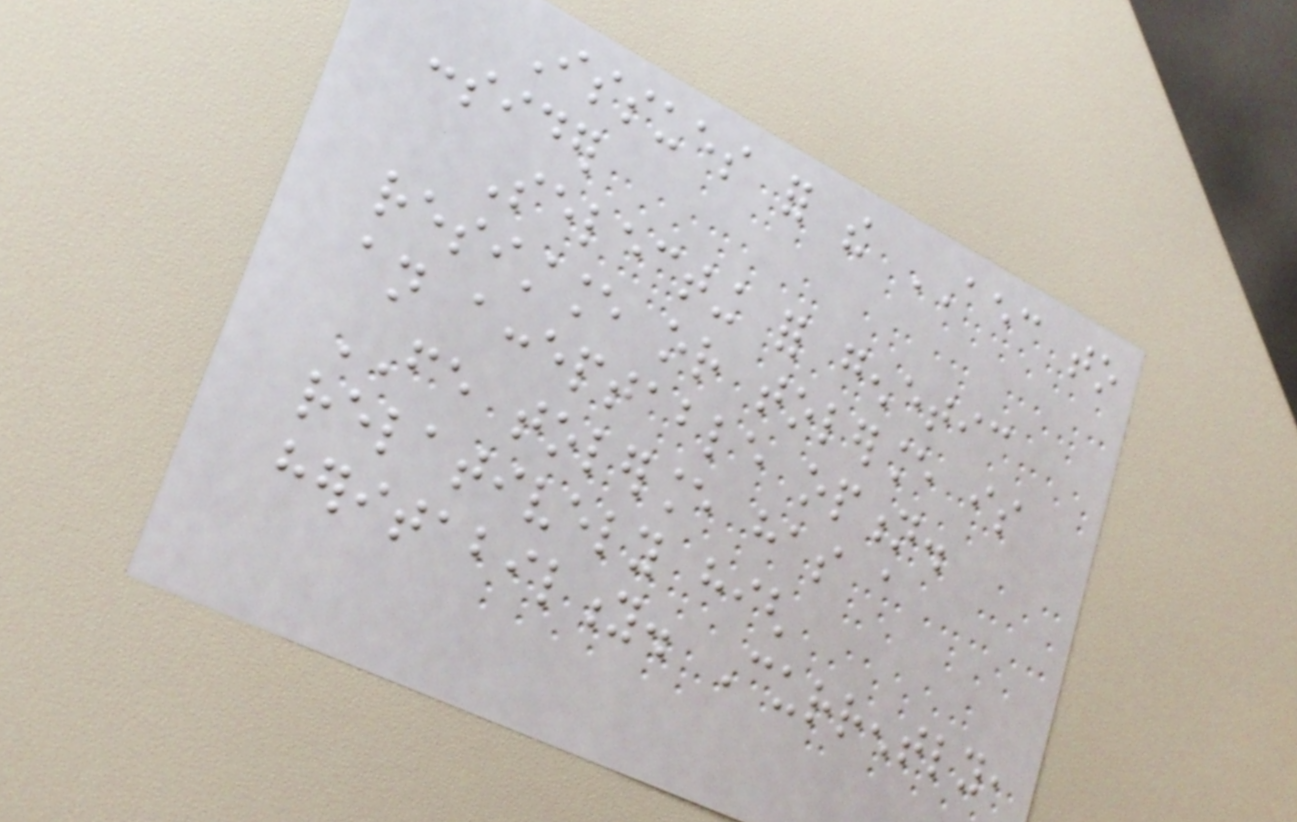Issues for the AEC to
consider
Selecting for genetic
resistance or tolerance is
an acceptable option.
FE tolerance has a
relatively high
heritability. Currently,
